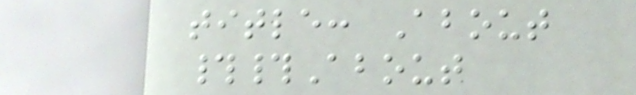title: About
##About
